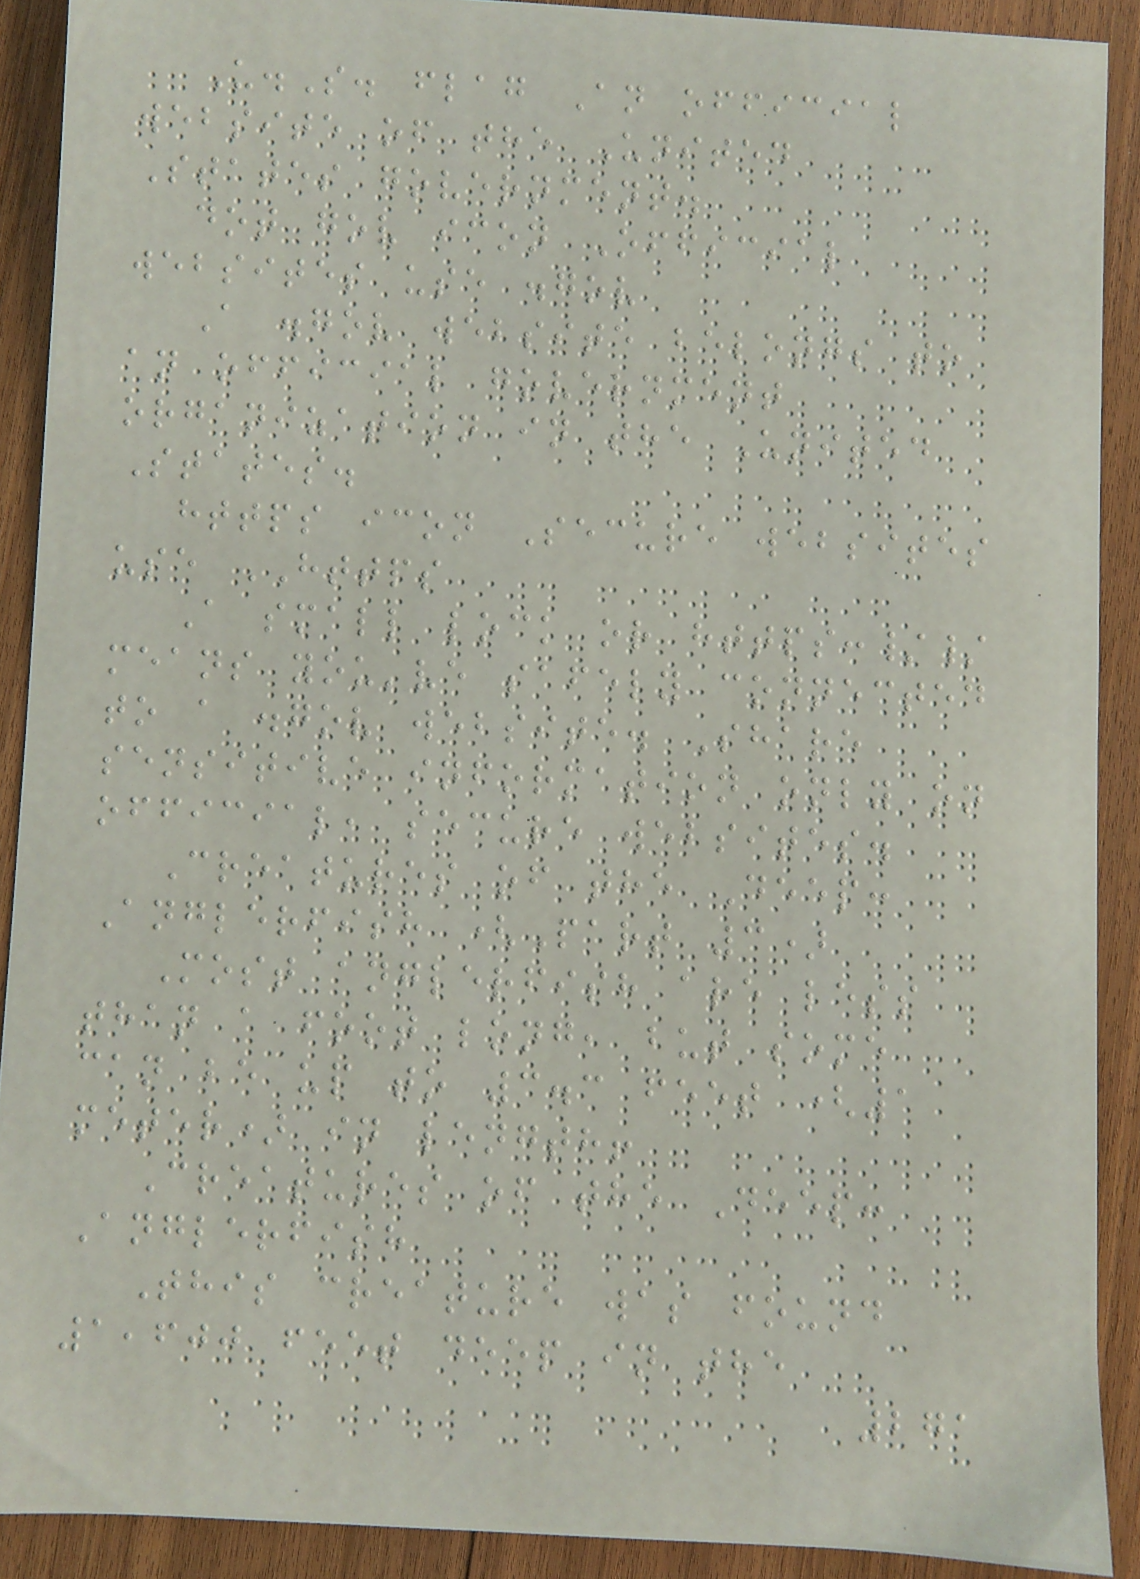U.S. flag An official
website of the United
States government.
dot gov icon Official
websites use .gov
A .gov website belongs to
an official government
organization in the United
States.
https icon Secure websites
use HTTPS
A small lock or https://
means you've safely connected
to a .gov website. Share
sensitive information only on
official, secure websites.
Creatures of the Deep:
Anglerfish (Part 3)
Most anglerfish are less
than a foot long, but some
can be up to 3.3 feet (1
meter) in length!
Creatures of the Deep:
Anglerfish
This creature was found
1,600 feet deep in the
271
